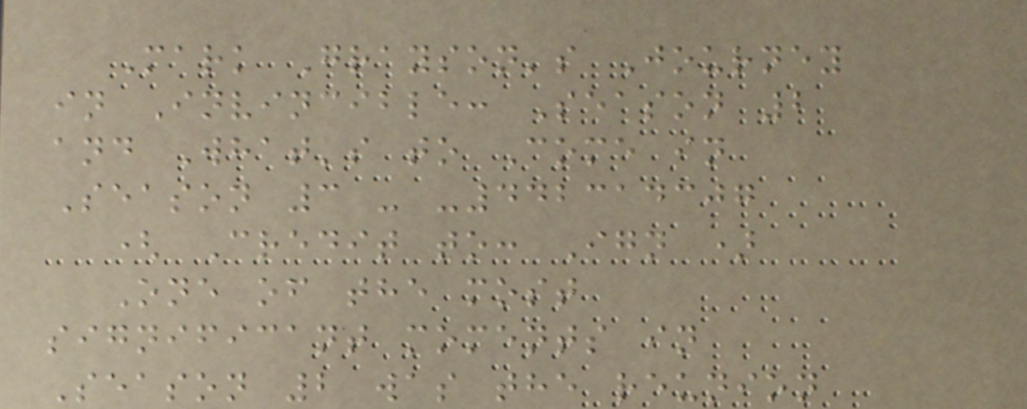Mark Grayson's Journey
in Invincible: Season 2
and What's to Come in
Season 3 - -442314307
( Credit to: Ign )
One of the most
significant moments in
Season 2 was the reunion
